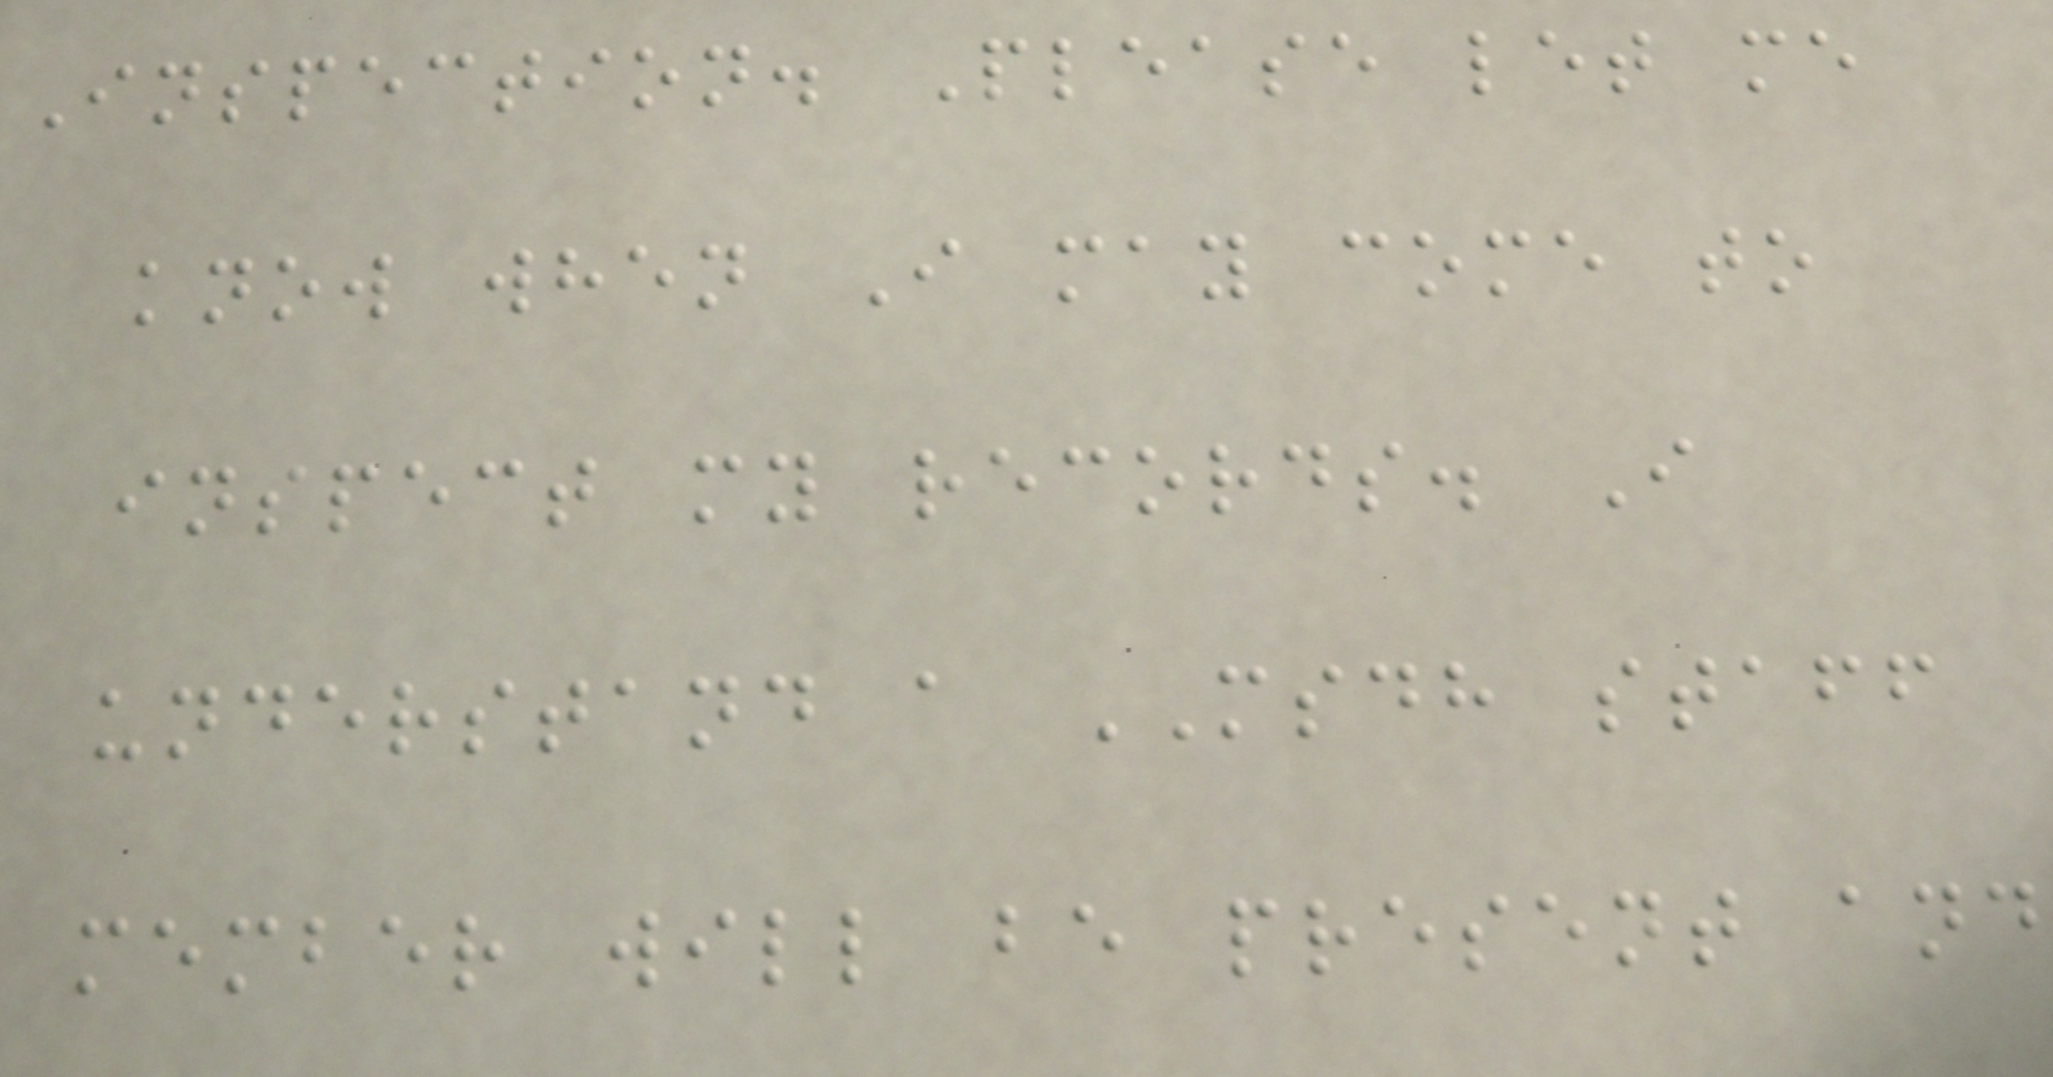Inspection. Please let me
know when I may come to
inspect my records. I
understand a MSDH staff
member will be present and
